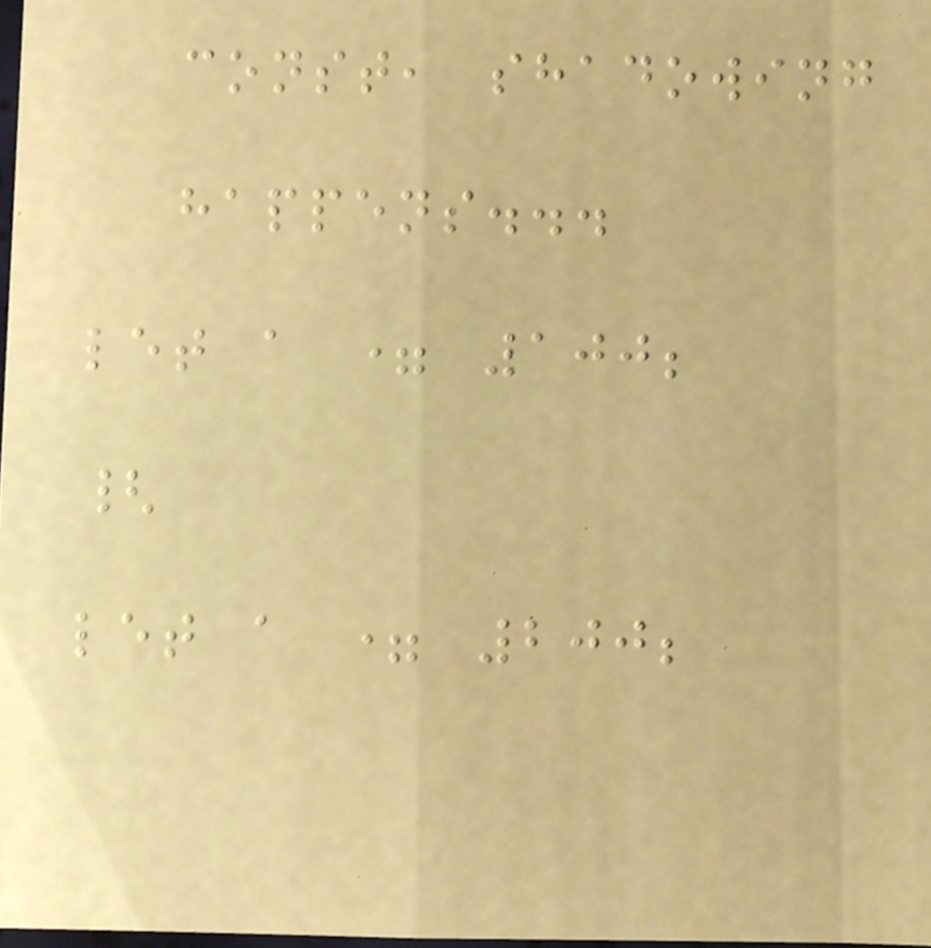const, shadowing
happens...
let a = 100;
{
let a = 200;
